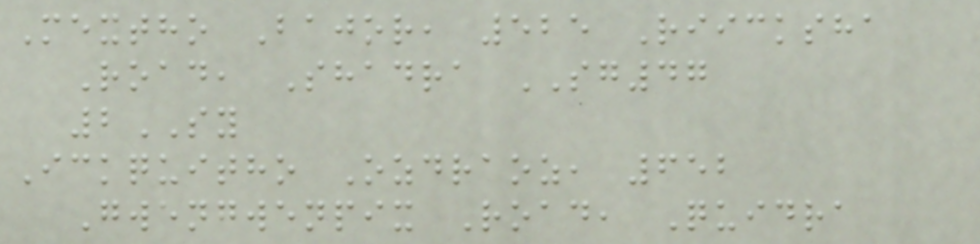Mextho Bajor, 525 Riicksha
Road, Shadra SG47
2SY
Ickquitho Ozdraoz, 652
Gwengwenpix Road, Quidra
